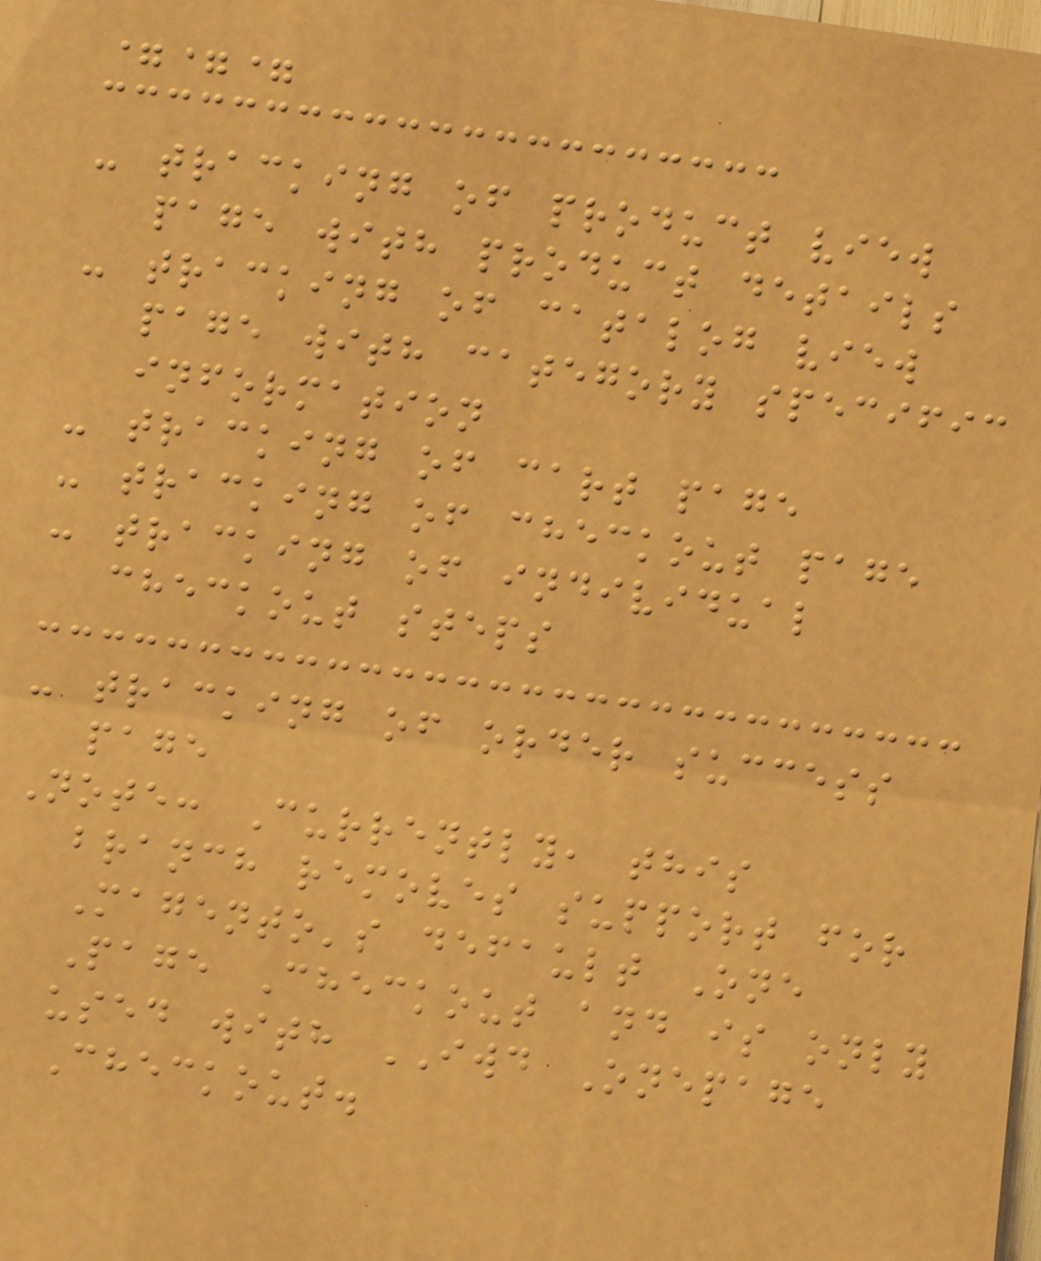===
- tracking of product view
page with product details
- tracking of catalog view
page with category specific
information
- tracking of cart page
- tracking of checkout page
- tracking of individual
checkout steps
- tracking of order success
page
Note: Currently, this
branch removes support for
Magento's default One
Page Checkout and is only
used with IWD Onepage
Checkout.
